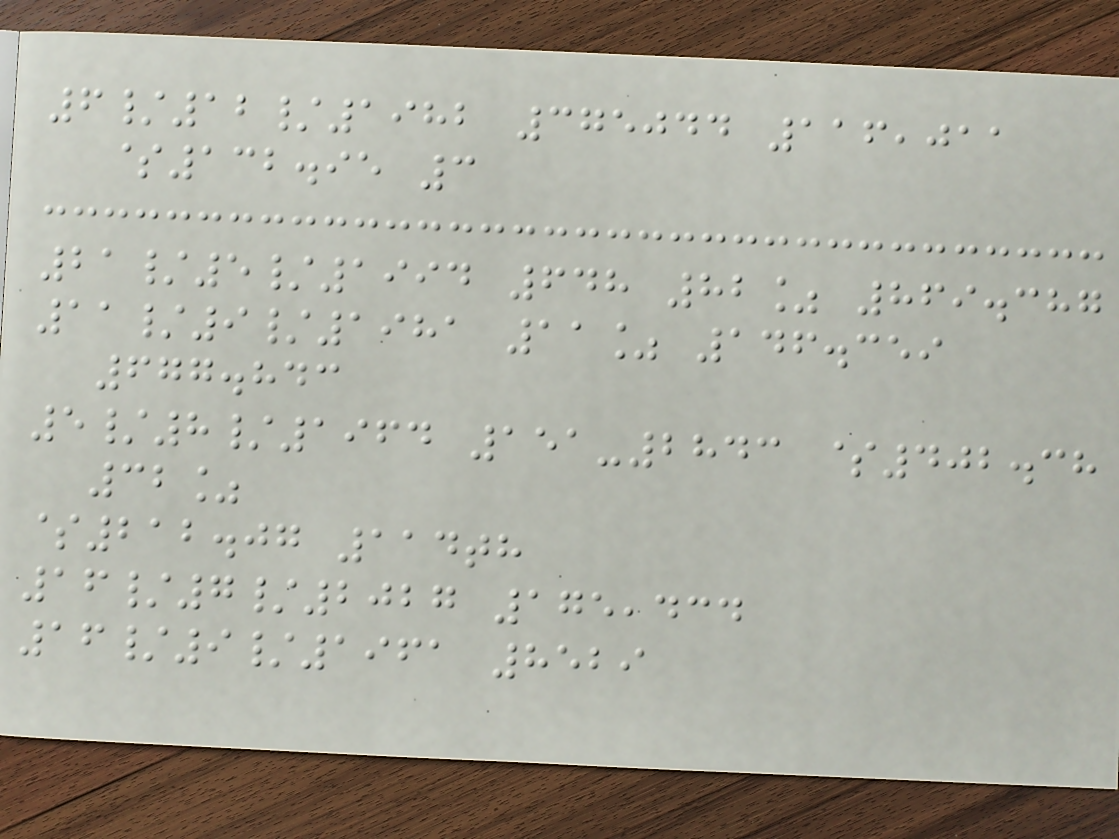6/12/1982 375044 116,011
$132.95 3
21/5/1994 648 82% 869.387
11/9/1981 11% 146.359
677.843
5/8/1964 151-2843 $402.38
32%
$212.07 114th
16/7/2027 175,434
16/9/1961 8529
